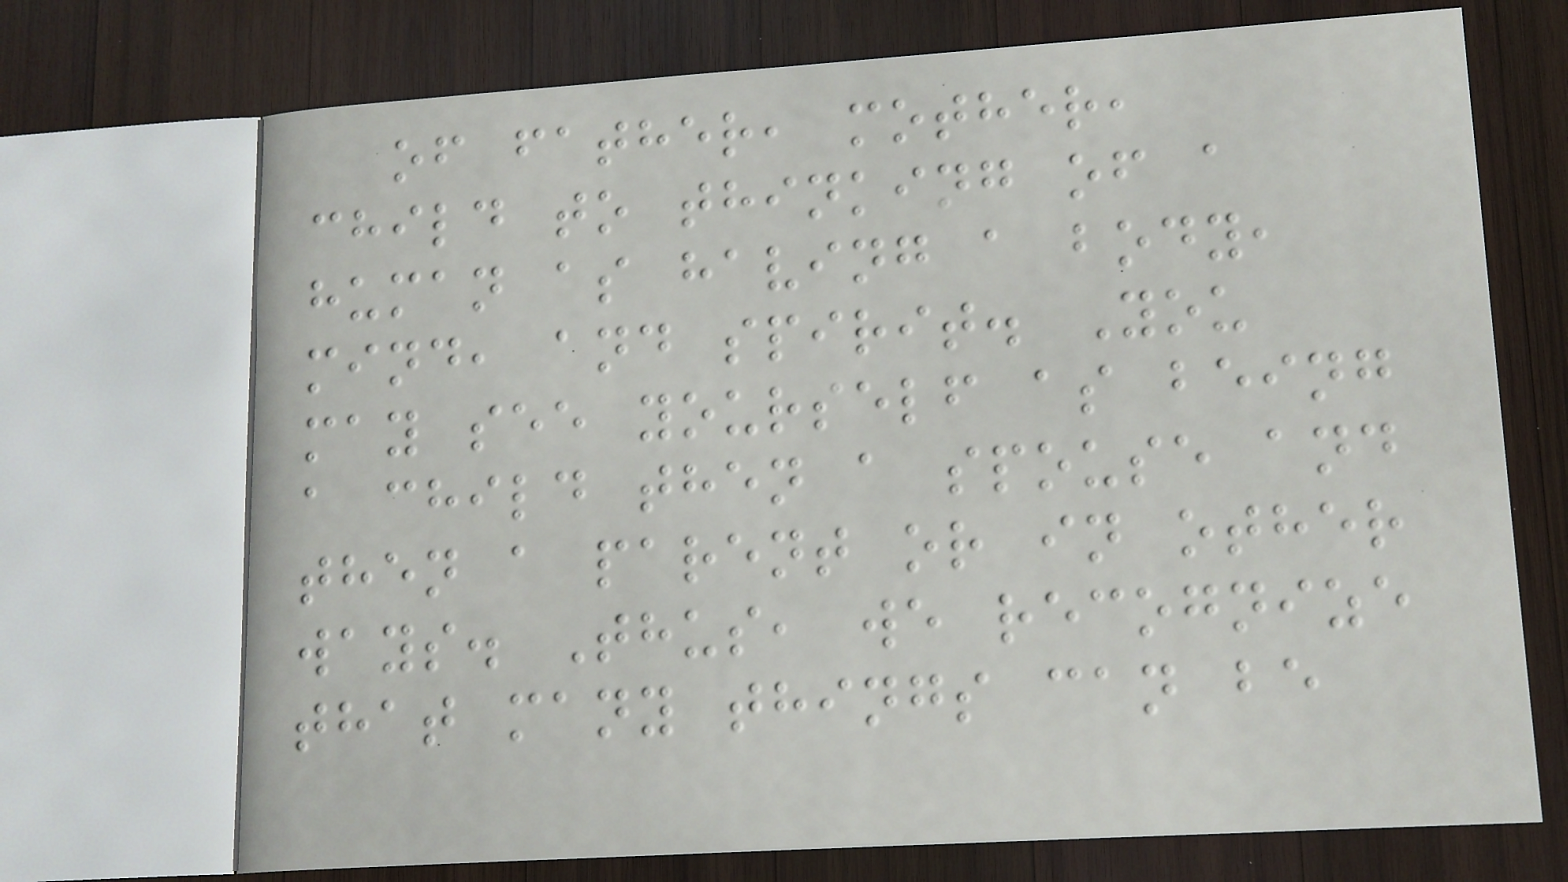of father, mother,
child to thinking of a
human as having a body,
mind, and spirit. You
may see yourself as being
a child then a spouse and
then a parent or in other
ways. Thus, we recognize
that many things can be
